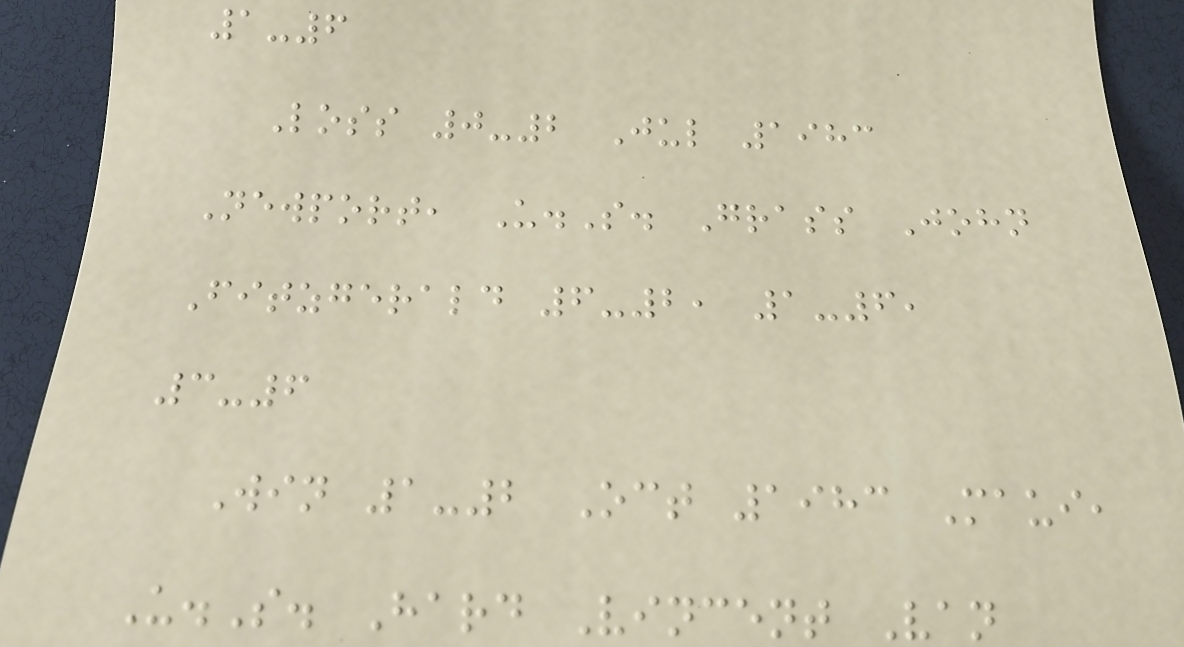1-6
Loss 0-2 Jul 1983
Newport, U.S. Grass John
Fitzgerald 6-2, 1-6,
3-6
Win 1-2 Oct 1983 Maui,
U.S. Hard Vincent Van
